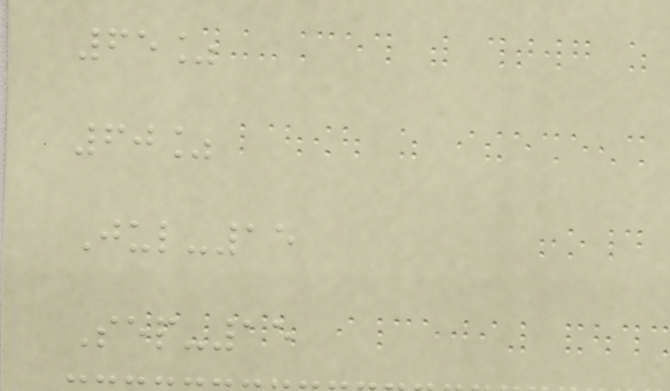65%
60%
Jul-15
Sep-15
